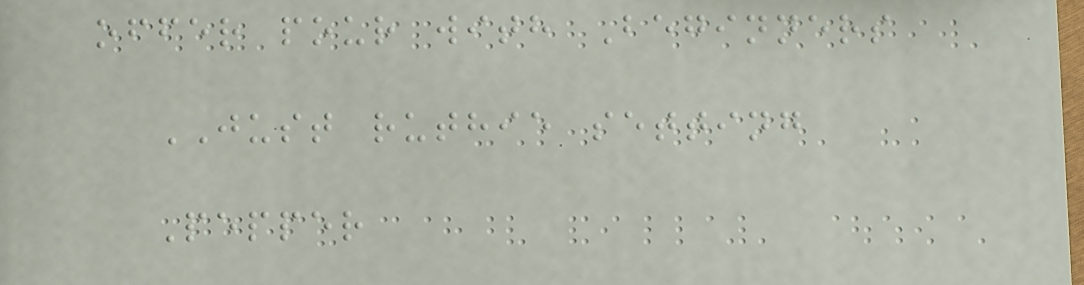offer pour with Beginners
JUST ruthie setting
Pepper
